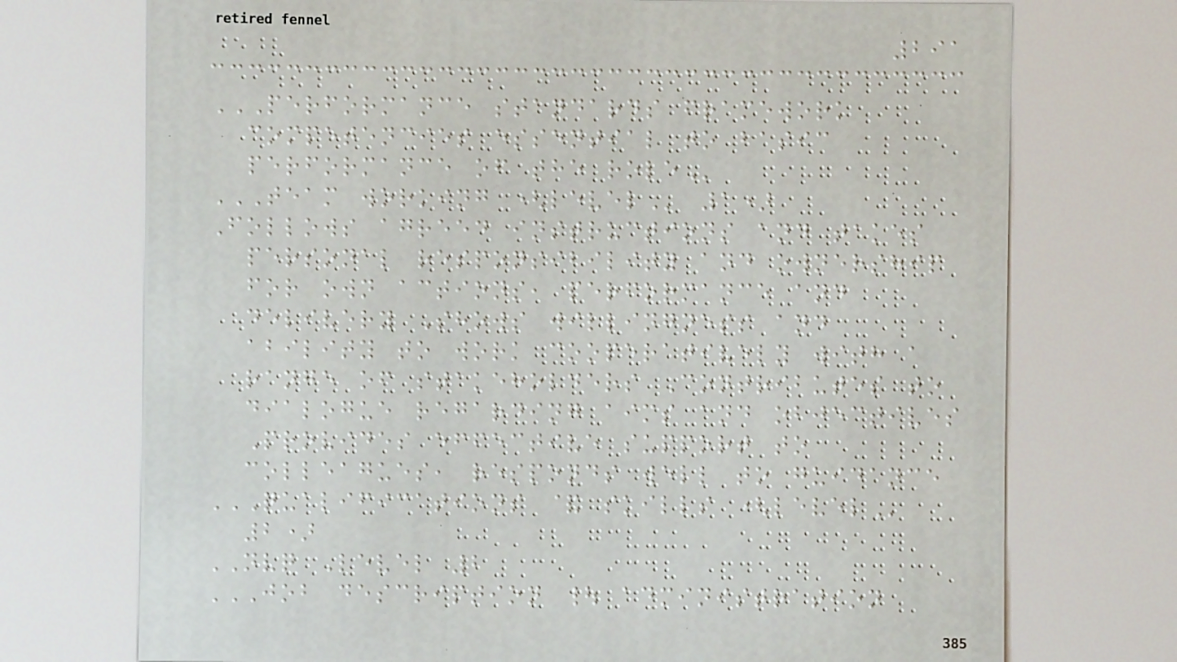291
PERFORMANCE STANDARDS FRAMEWORK
COMPETENCIES ESSENTIAL TO BASIC
PERFORMANCE OF THE ROLE
TEAM WORKING (LEVEL 1)
Follows agreed instructions and takes
personal responsibility and ownership
for own actions, performance and
delivery Shows willingness and
ability to work cooperatively with a
range of stakeholders Contributes to
dialogue regarding aims and objectives
Provides effective support to
colleagues, responds well to guidance
QUALIFICATIONS & SKILLS (LEVEL
2)
NVQ Level 2
JOB DESCRIPTION | ADMINISTRATION
